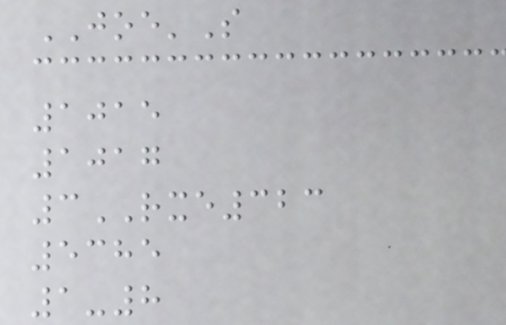JOE'S
1015
1017
3RXE323
5385
1-8
